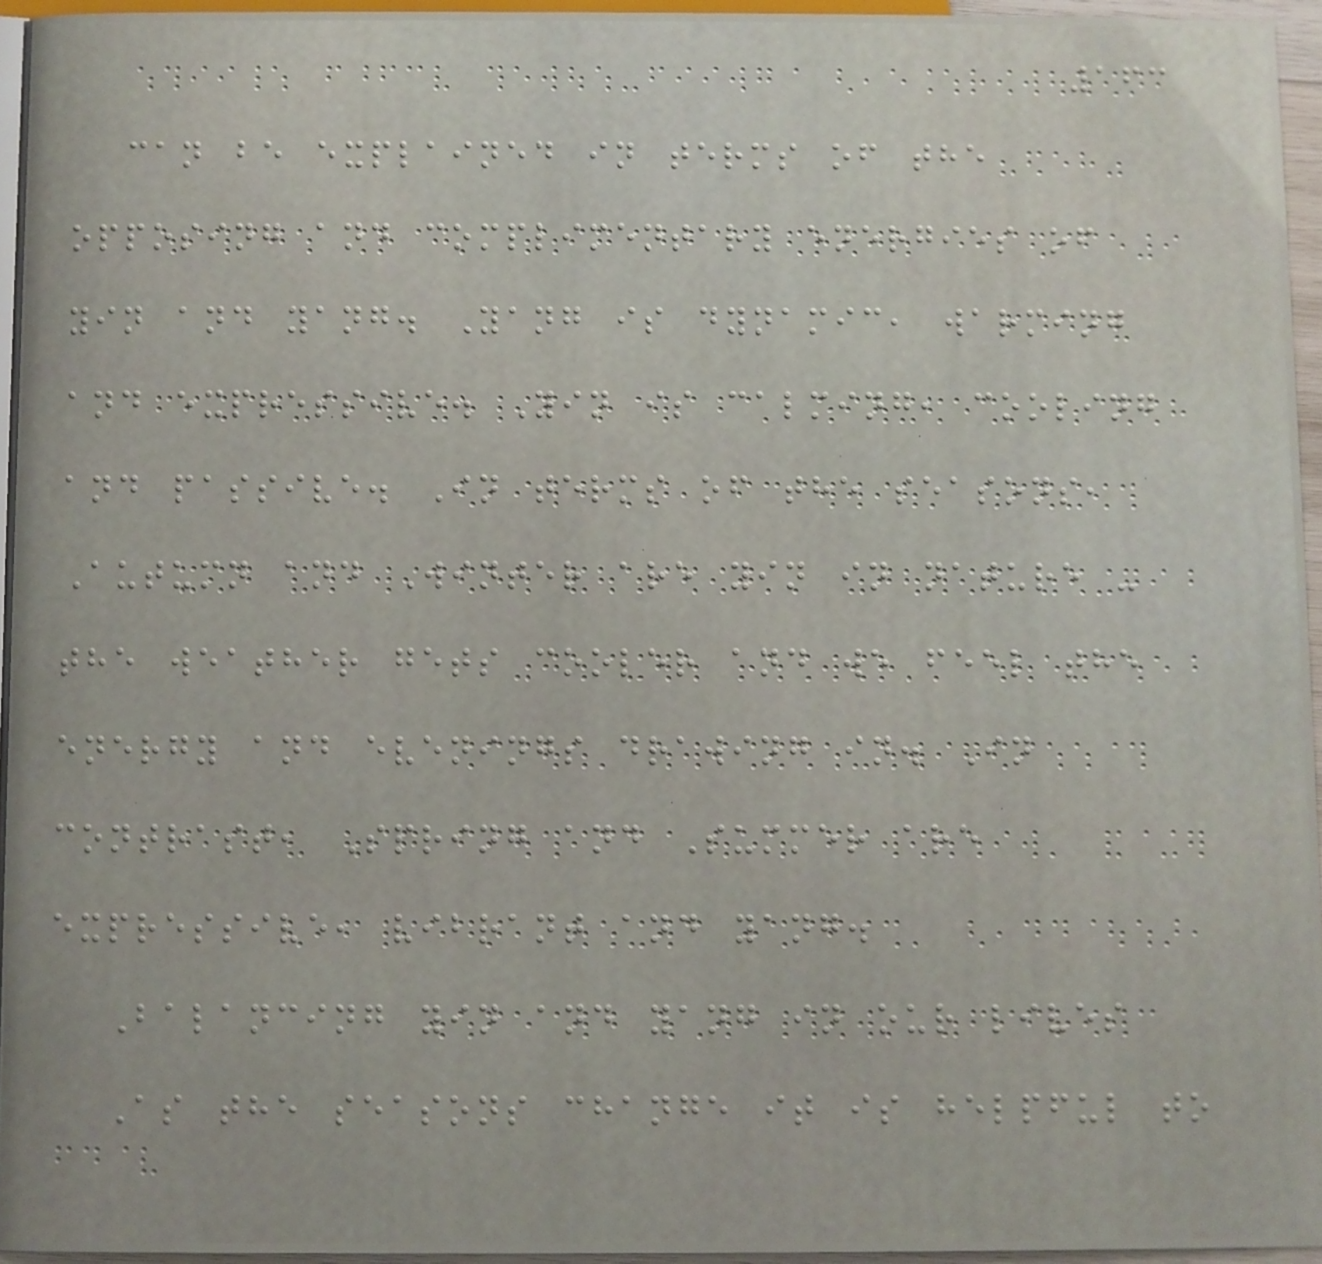163
can be explained in terms of the
opposing and complimentary energies of
yin and yang. Yang is dynamic, warming
and expressive. Yin is calming, cooling
and passive. In terms of the seasons,
Autumn and Winter are yin in nature -
the weather gets cooler and we feel the
energy and evenings drawing in. In
contrast, Spring and Summer are
expressive, vibrant and yang.
Balancing yin and yang in our lives
As the seasons change it is helpful to
